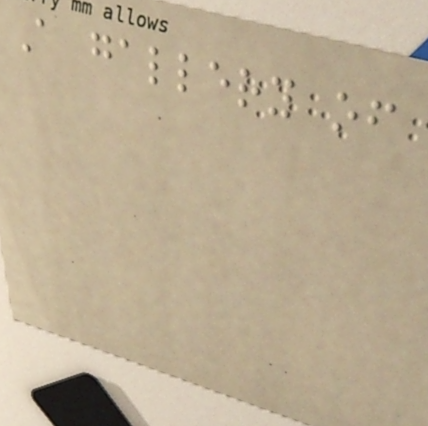A gallery of
